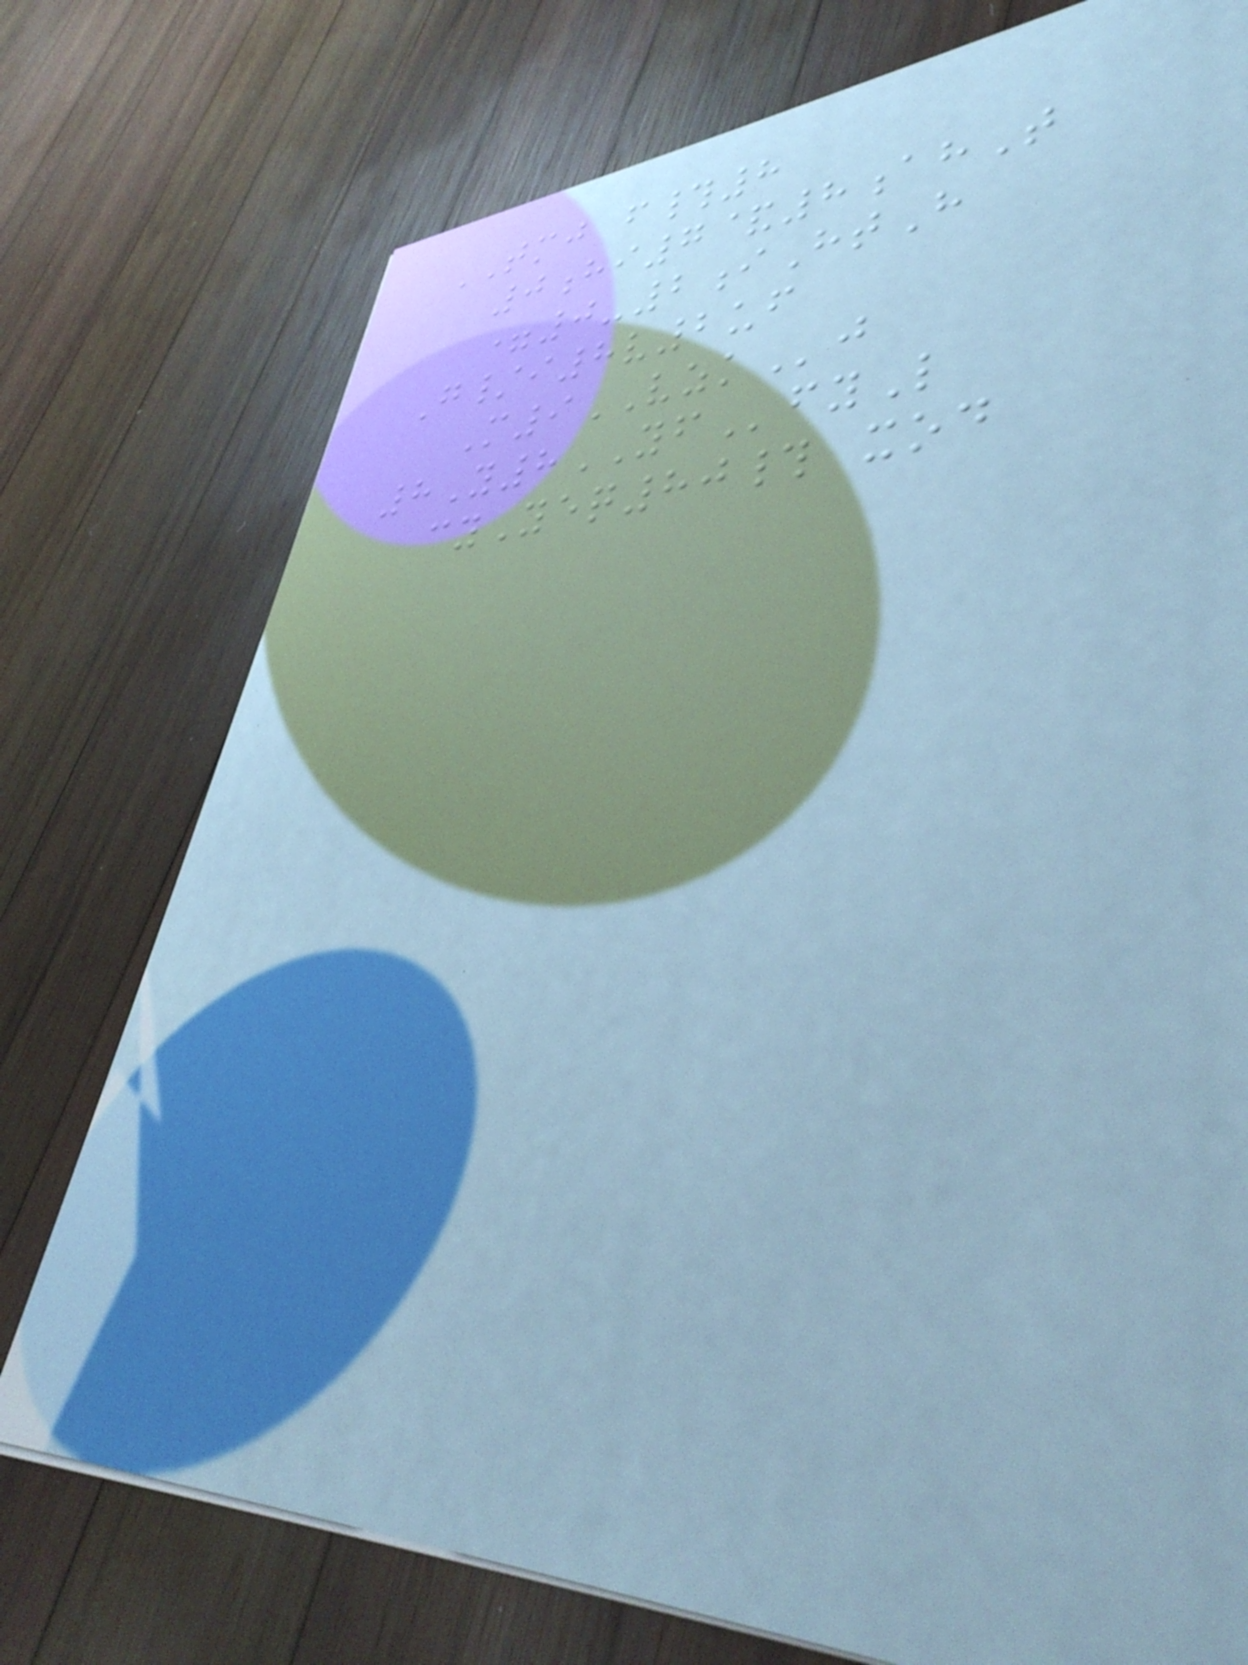TMJ f#8
0hi7&8ahT
=0-2iHtH
G/i8v2uf
M9VZKj
8Y8YFfyL
cyYeq80# xod
